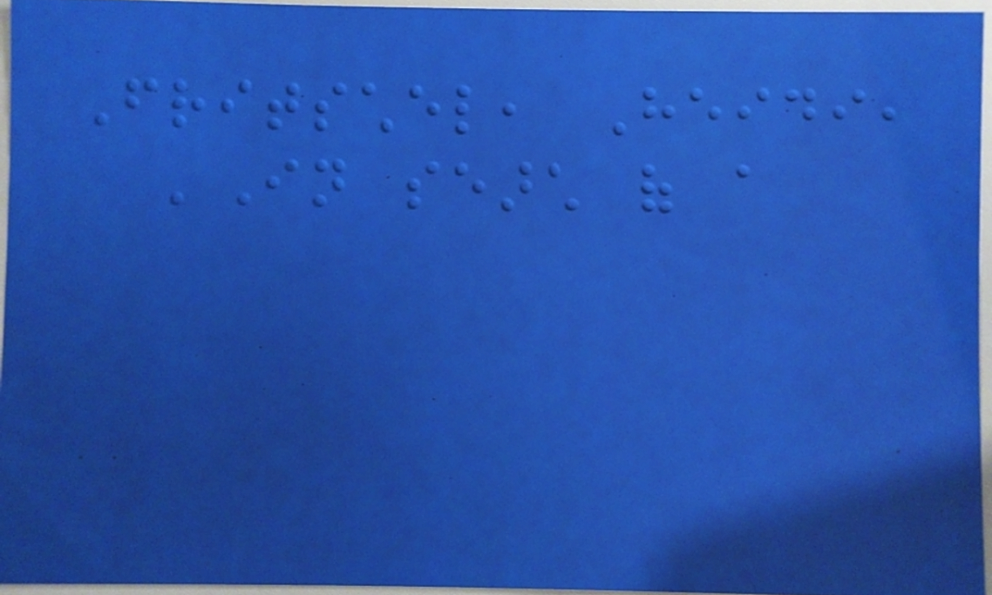Fritschel, Heidi,
'In search of a
